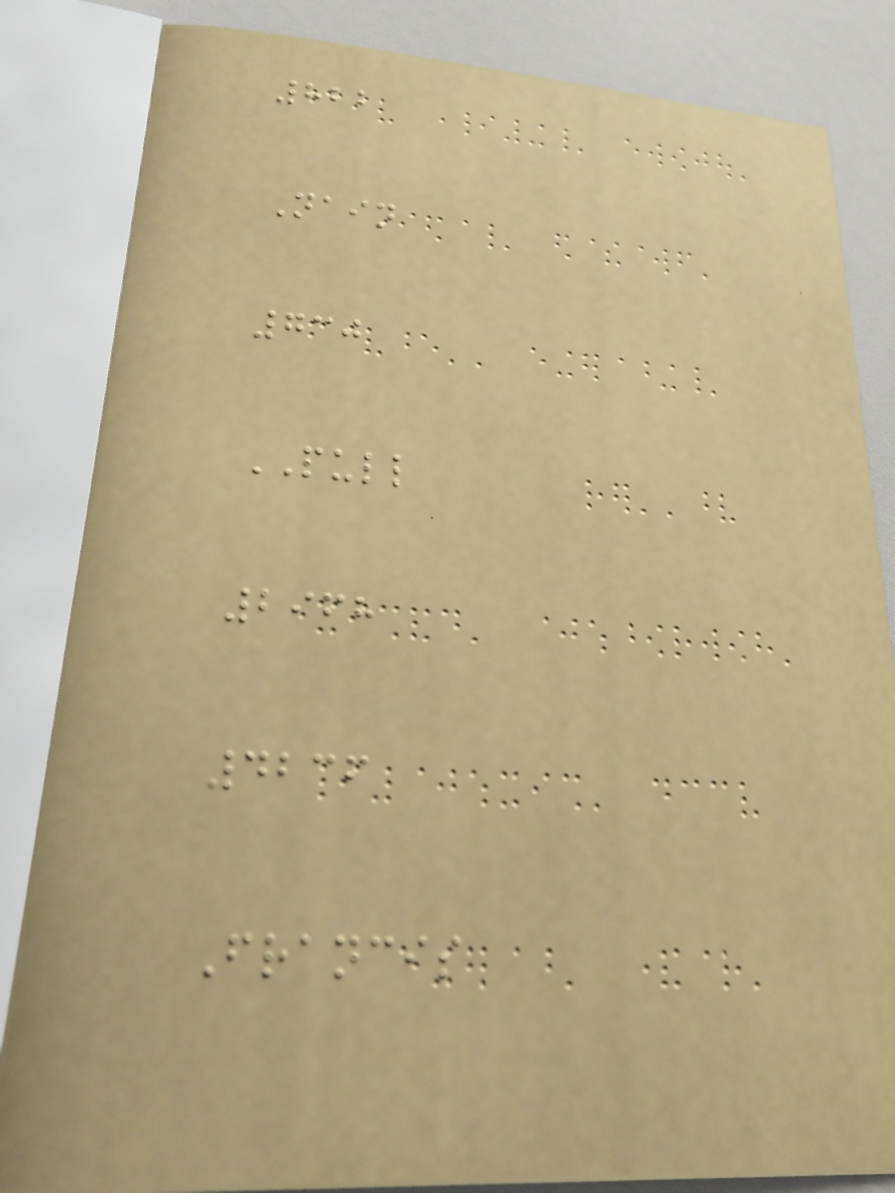822
Nain
730
PULL
2968
4236
Francis
